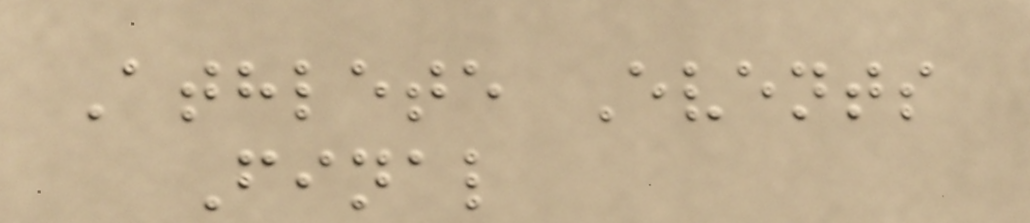Athlete Events
Final
